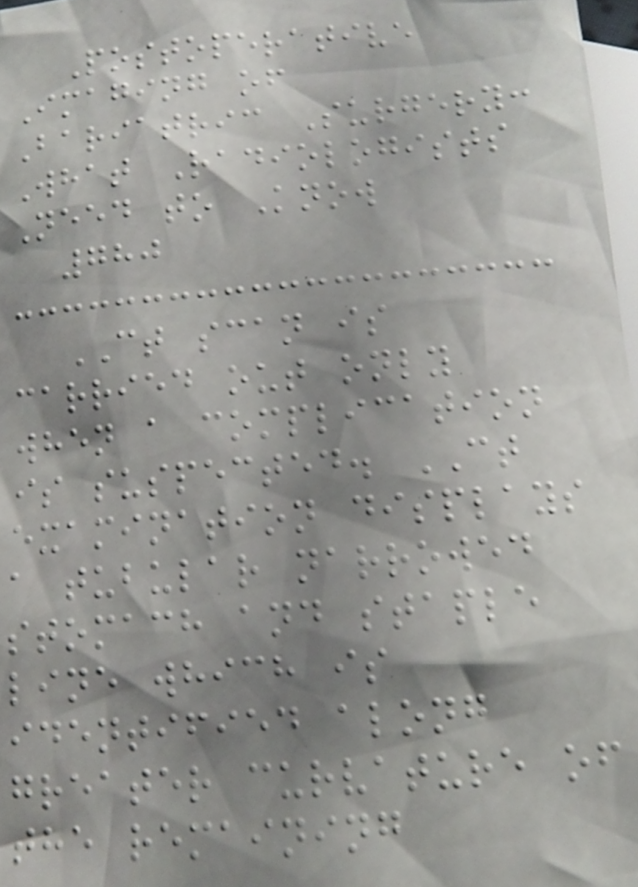Postoperative
Imaging of
Bariatric Surgery:
What Radiologists
Need to Know
780
CT scan is
carried out only
when a complication
is suspected. CT
examination displays
a tubular narrowed
stomach and staple
line which is
identified along
greater curvature of
the remaining
